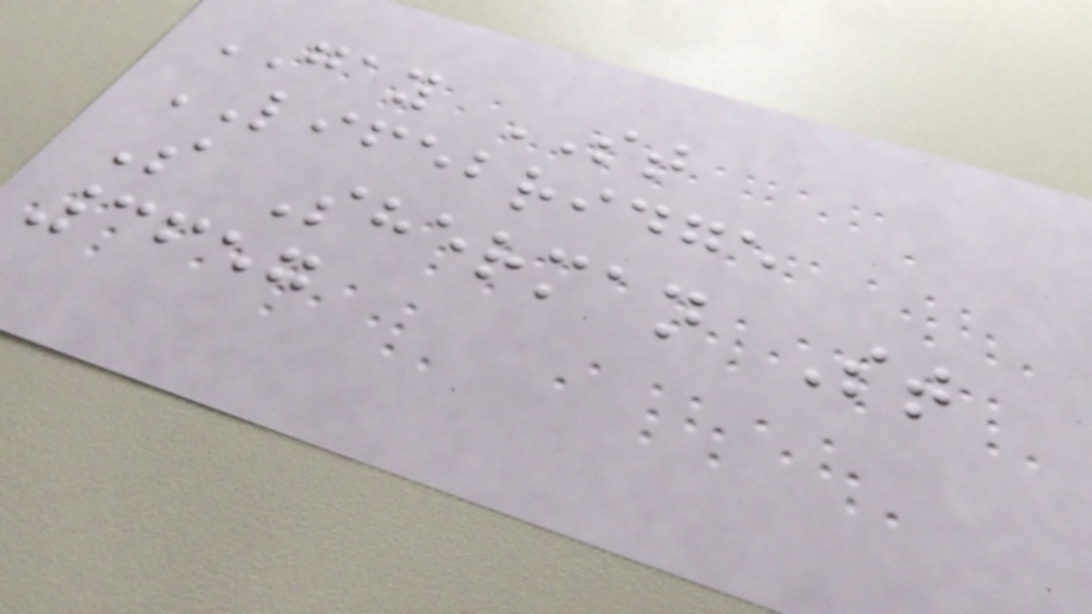GAY ST
LIFEBRIDGE
S Sherman St
3657
